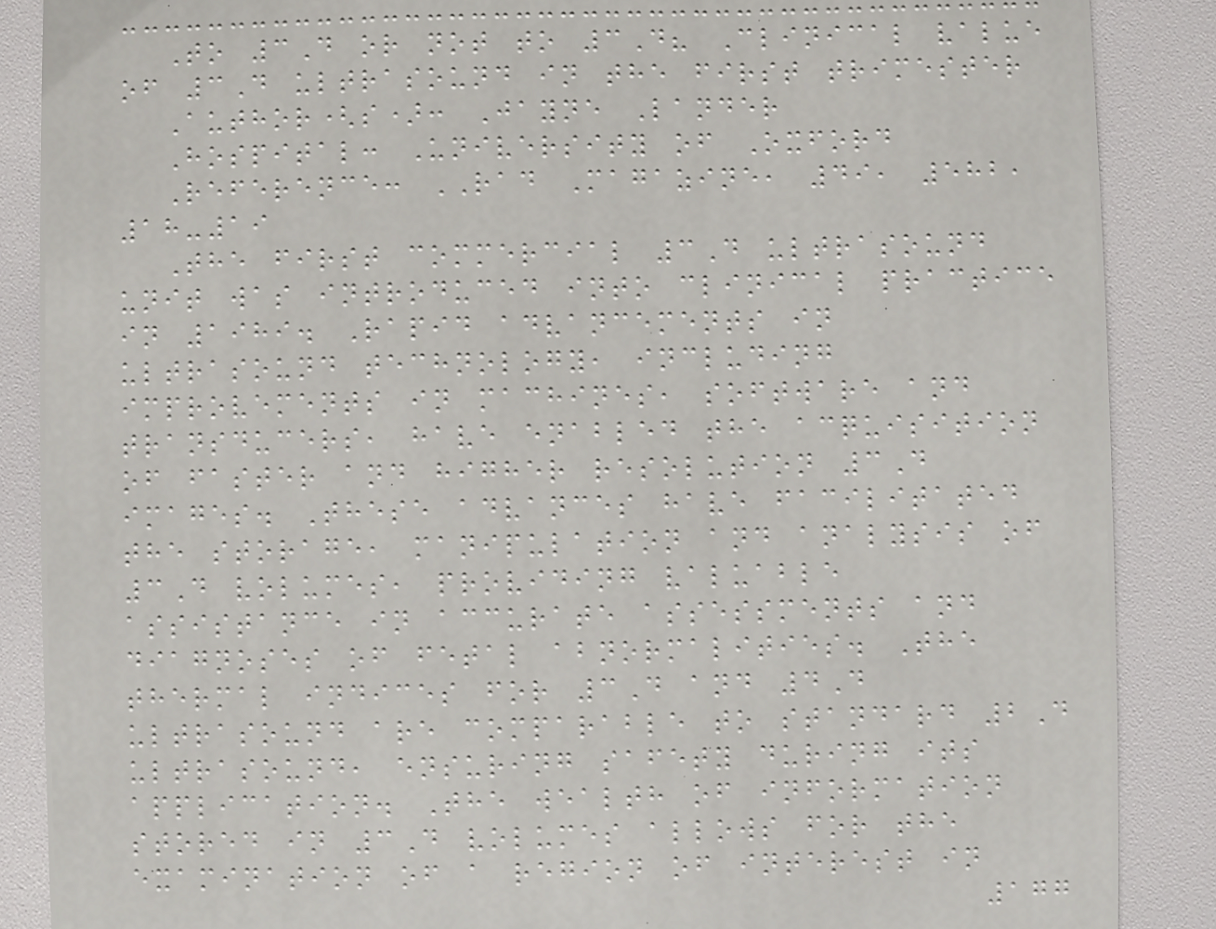To 3D or not to 3D? Clinical value
of 3D ultrasound in the first trimester
Author(s): Jayne Lander
Hospital: University of Oxford
Reference: RAD Magazine, 49, 582,
18-19
The first commercial 3D ultrasound
unit was introduced into clinical practice
in 1989. Rapid advancements in
ultrasound technology, including
improvements in machines, software and
transducers, have enabled the acquisition
of faster and higher resolution 3D
images. These advances have facilitated
the storage, manipulation and analysis of
3D volumes, providing valuable
assistance in accurate assessments and
diagnoses of fetal abnormalities. The
thermal indices for 3D and 4D
ultrasound are comparable to standard 2D
ultrasound, ensuring safety during its
application. The wealth of information
stored in 3D volumes allows for the
examination of a region of interest in
177
